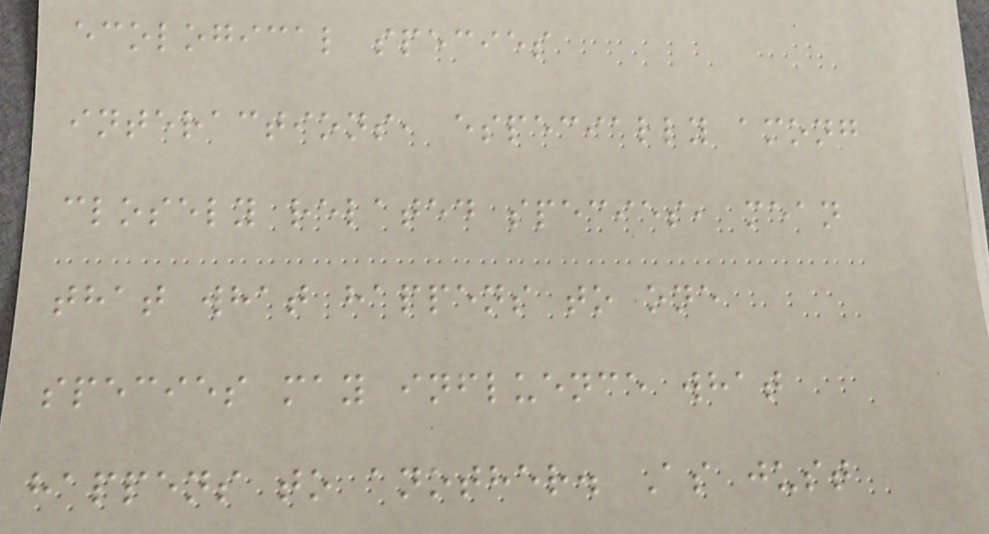ecological species
interactions, especially among
closely related species, mean
that what happens to one
species may influence what
happens to another. As just
